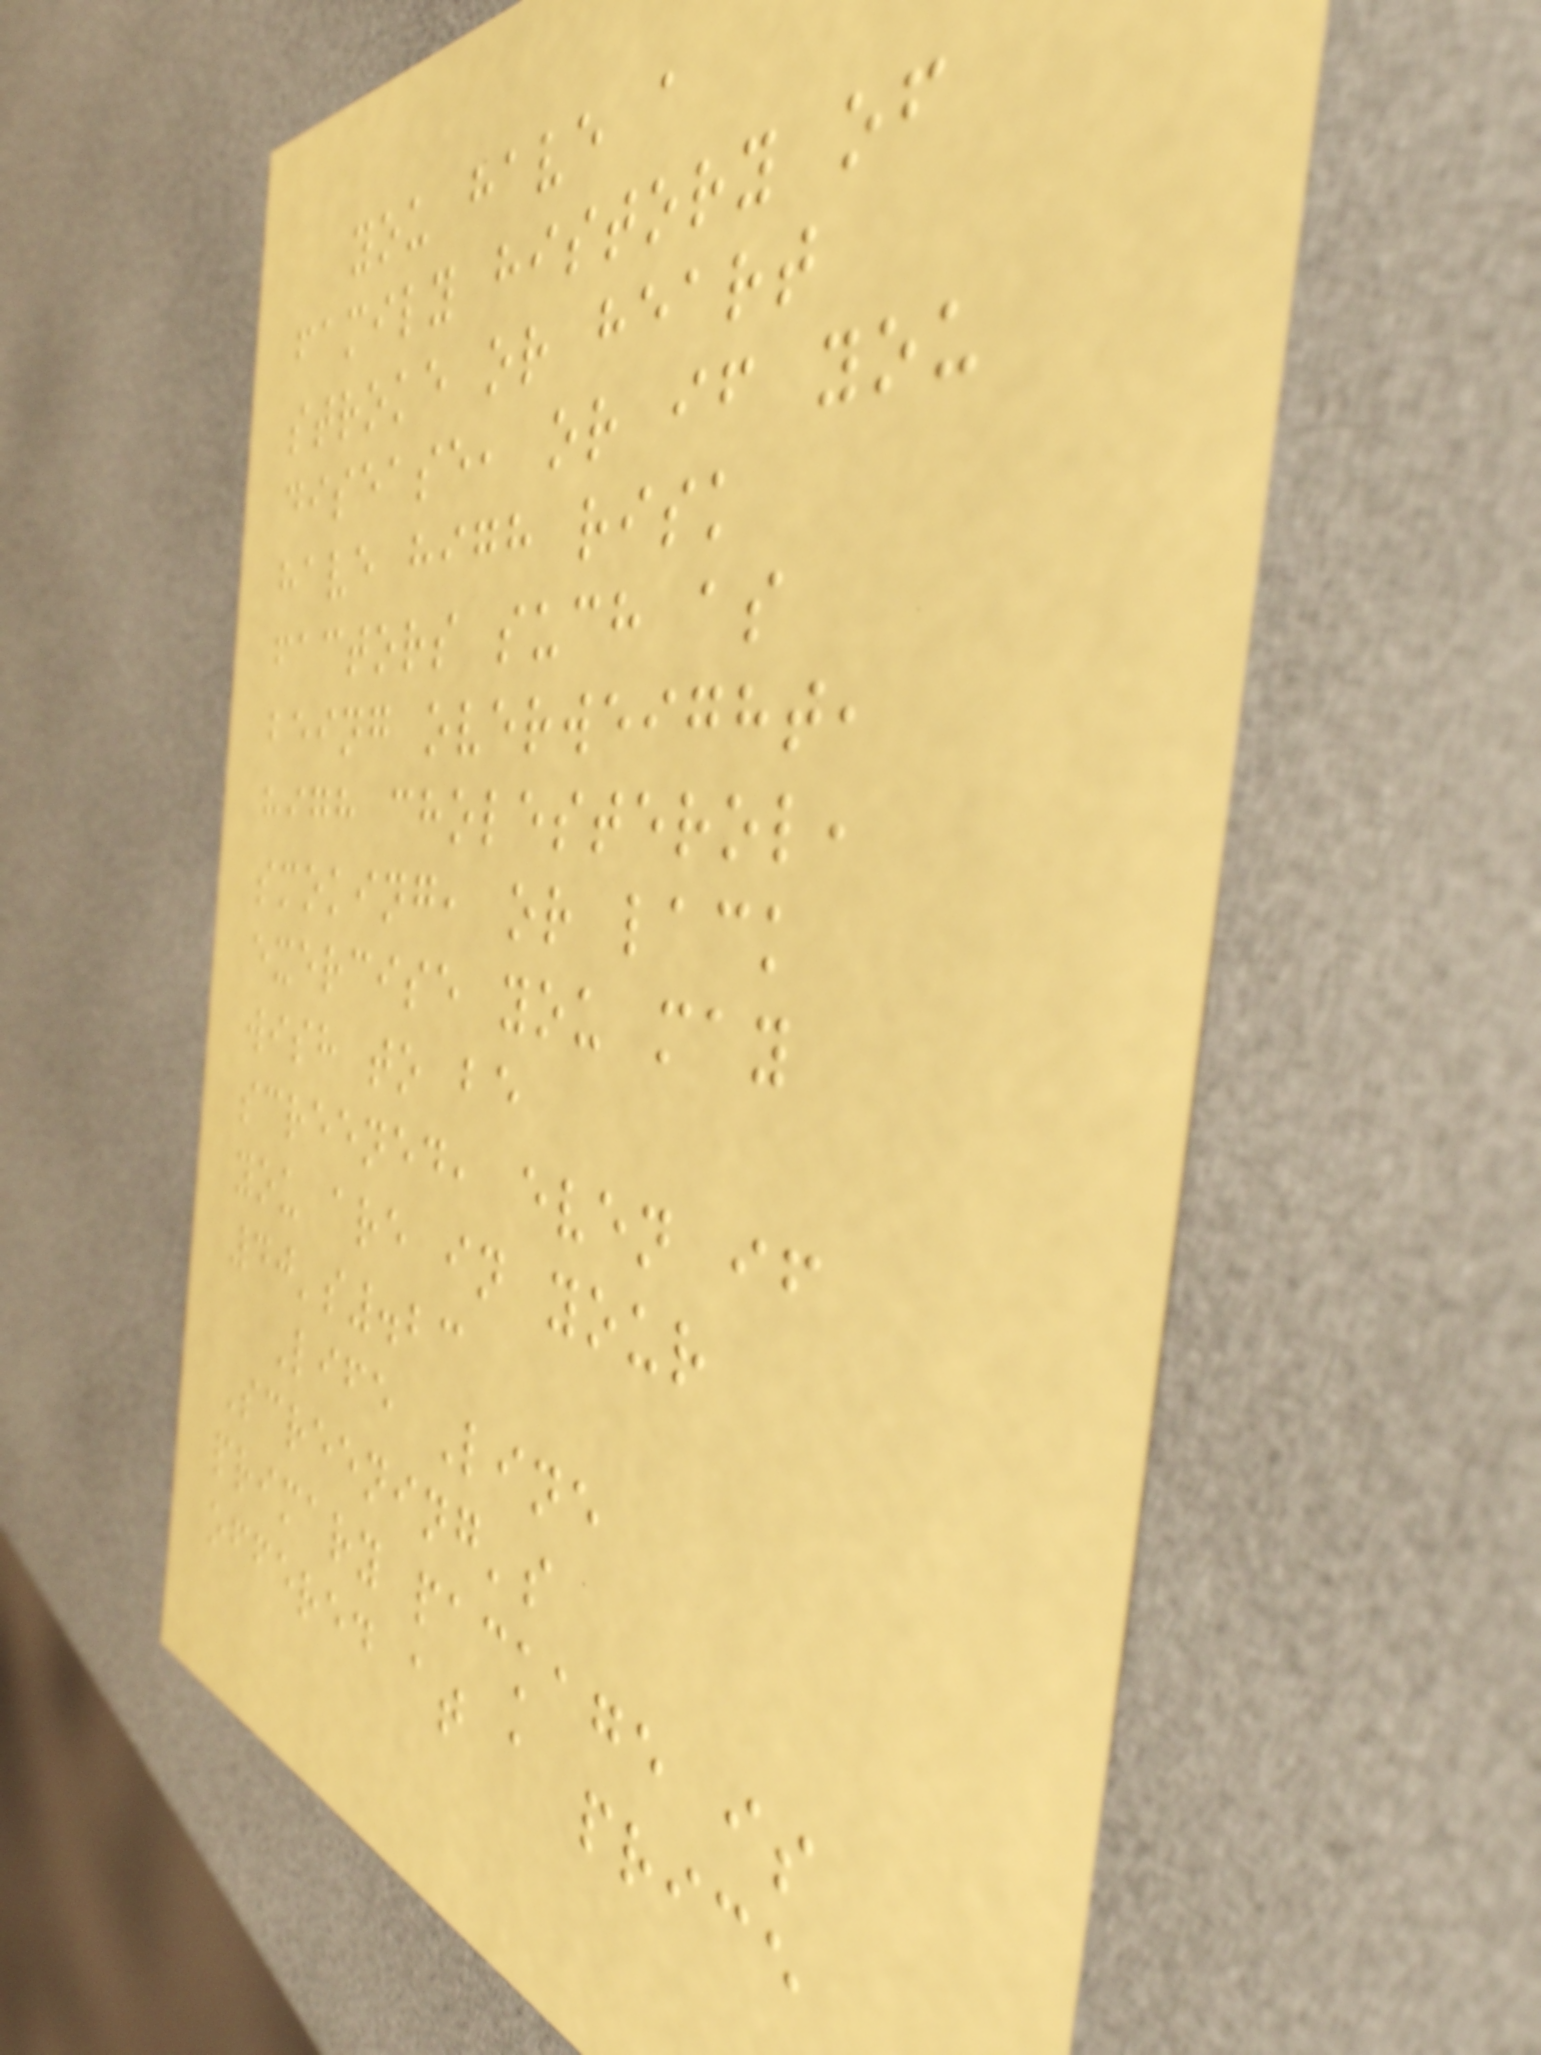you have a
family history of
stroke or heart
disease, or if you
have high risk
factors such as
being overweight,
high cholesterol,
smoking, or lack
exercise you may
wish to be
screened, even if
you are in your
40's.23
Life Line
Screening's
primary package is
offered at a price
